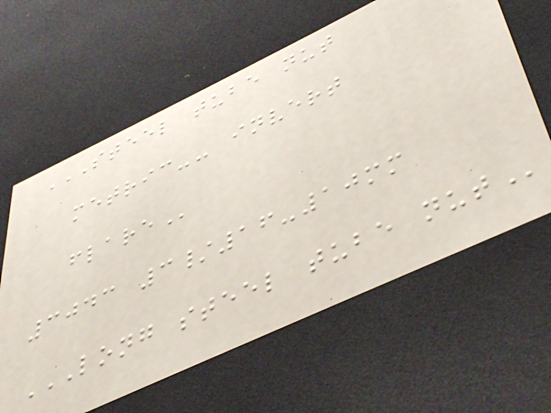STEEL TUBE NUT
METRIC-- INVERT
FLARE
3043 3/16-10mm
LONG STEEL TUBE NUT
